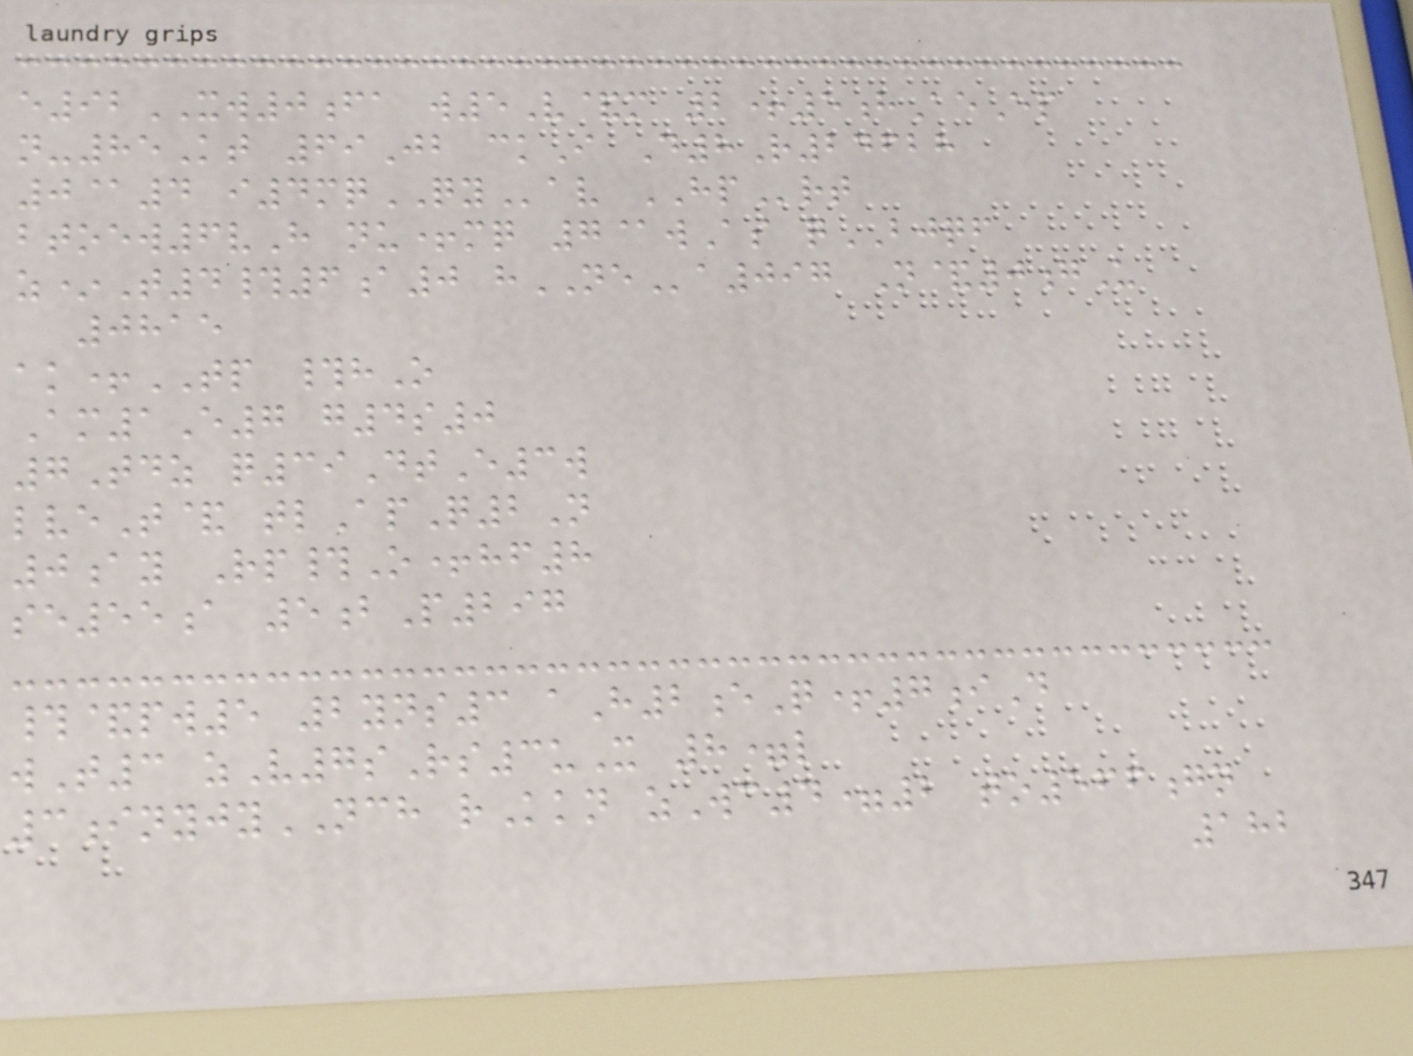e92XW0fa w5V&m 2+5hAeEp
n-85Kt 69Jb ckI D8R24628
0@4 i4mqQYav HPrt
btoew6vH nu+mq 7@wAs qBJQF
z*T4#6a0 hNEa097 N&0gU
0815
ak+TP #hO
Am1E7 g4s0
7Tdz q39DtE3w
lveT& tlApQ2N
0ay Rp#O+hf8
se55a 5bP297
#&pw5 2yns3 aH2eQ+7iD
wT3 zV7sRs3uX 8=l
3inyjyNCH rKkn zWc4=2 to566gn
182
